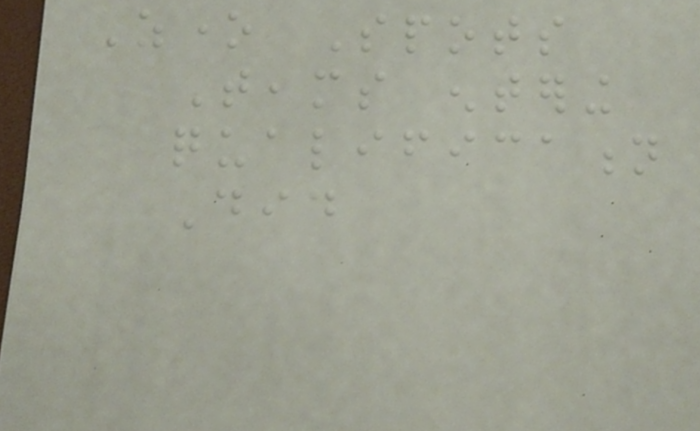Zone Spots
Teams entering
qualification
Did
